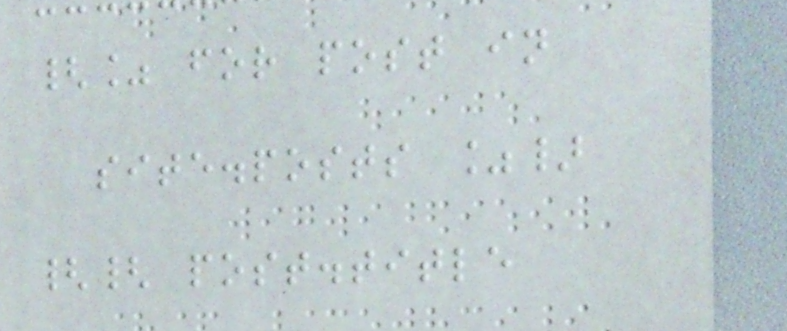{% for post in
site.posts %}
{{ post.title
